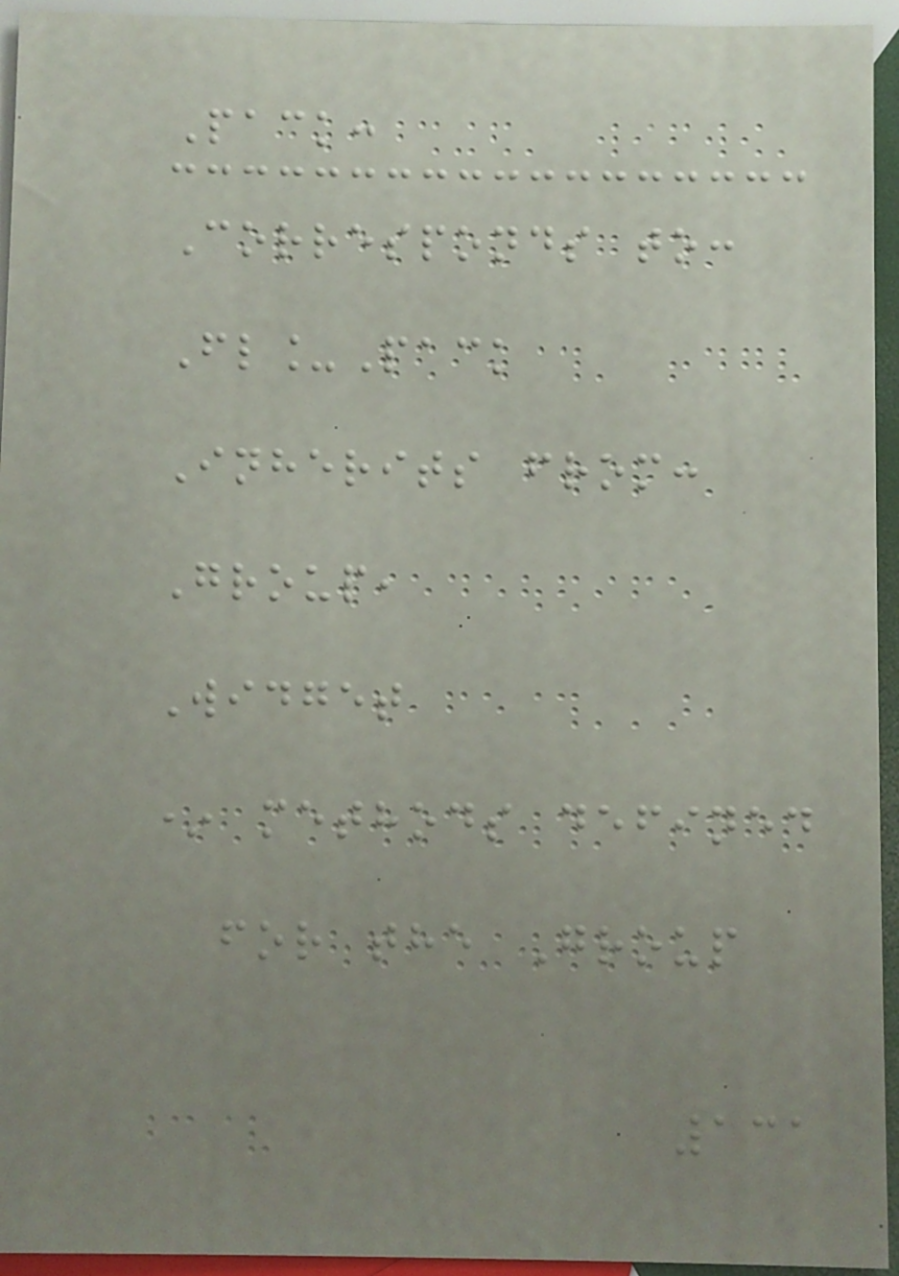Pack:
Corresponds to:
Fl_Pack
Inherits from:
Group,
Widget
* methods defined
for the Group
131
